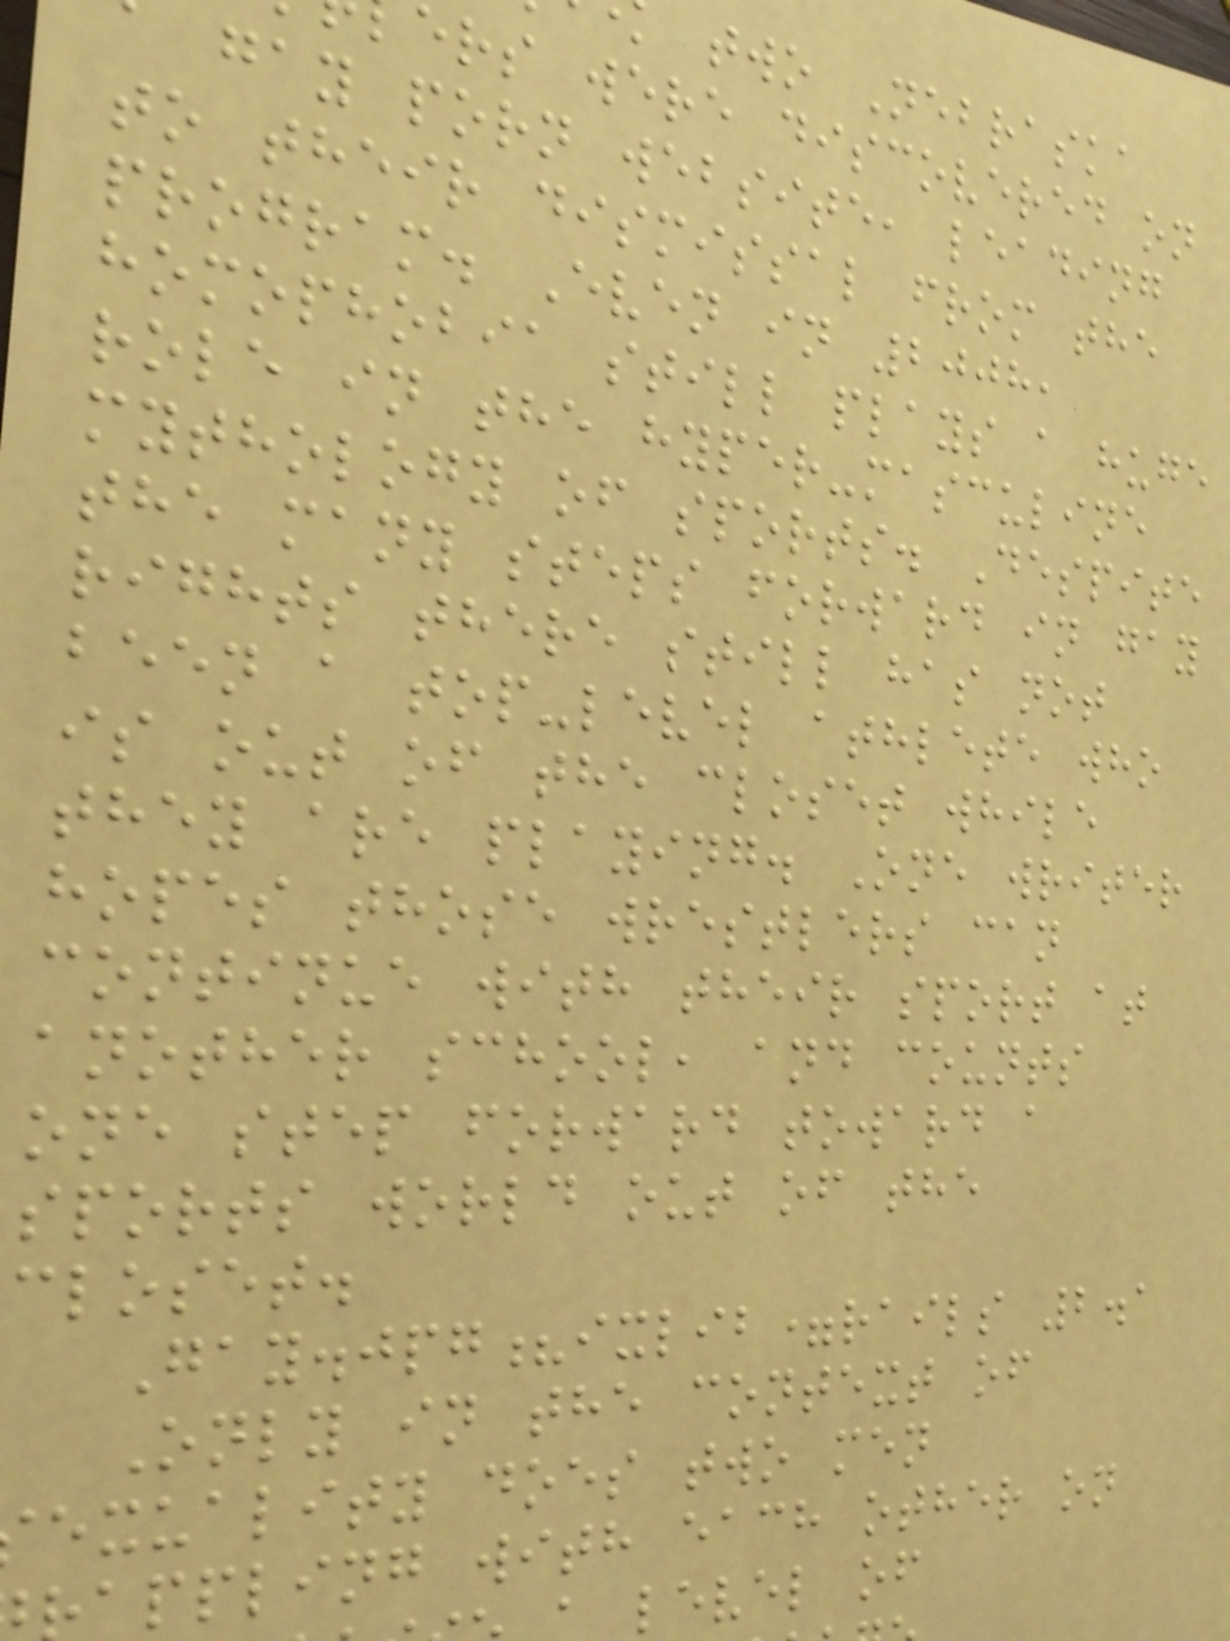two Nebraska
ers were discovered on
gay porn website, leading
to their dismissal from the
program. Even in 2008,
homophobia still plays a huge
role in the hyper-masculine
mythology of sports. Despite
the many steps forward in gay
rights there still has not
been a top-level athlete who
is out of the closet while
they are playing. One writer
hopes those wrestlers can
continue with their sport at
another school, and counts
one step forward toward a
sports world out of the
closet.
Gay.jpg?ixlib=rails 2.1
Only in the context of
exuality does two men
appling with each other on
level of
